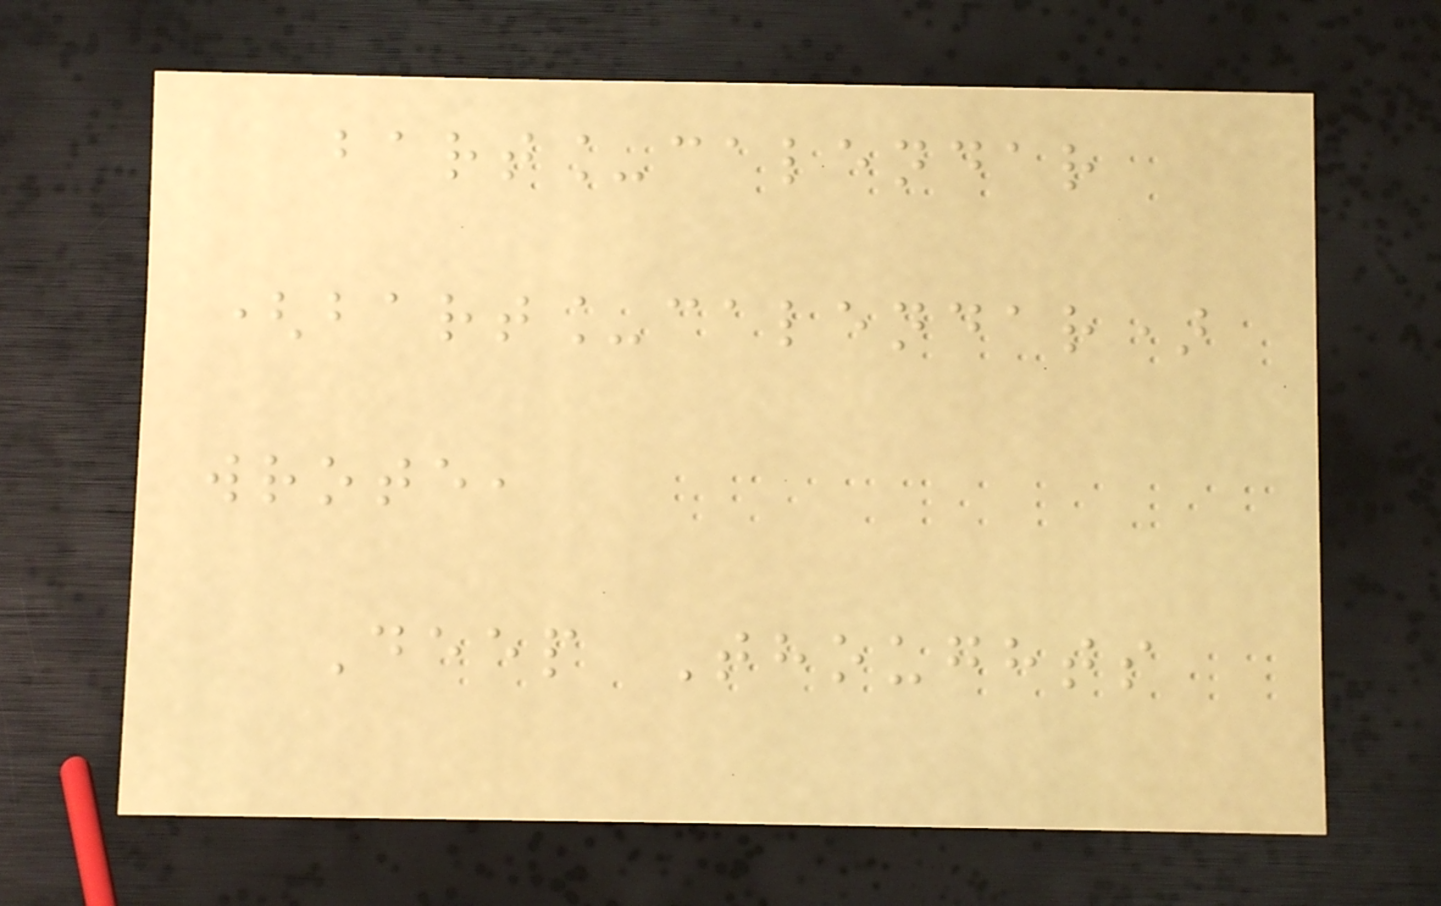bart_calendar
(bart_calendar)
wrote,
Deep Thoughts
